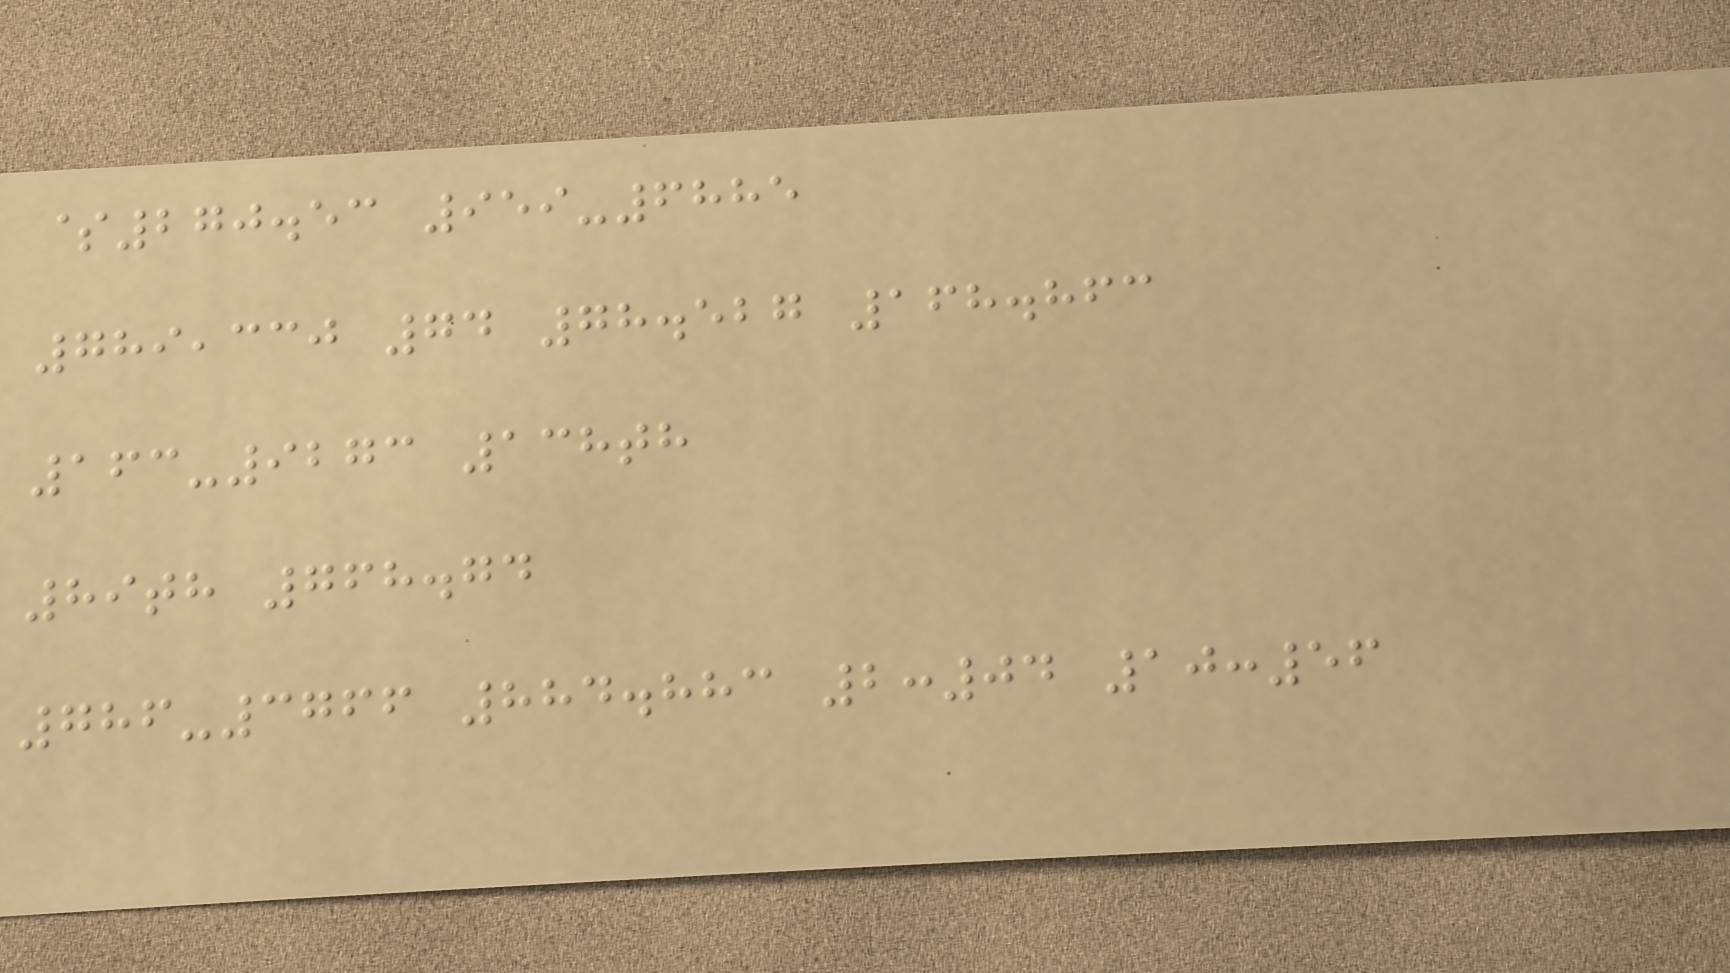$270.53 959-6885
789,330 74 78.527 168.863
163-9273 138th
89th 768.74
786-3766 884.883 2:04 10:56
